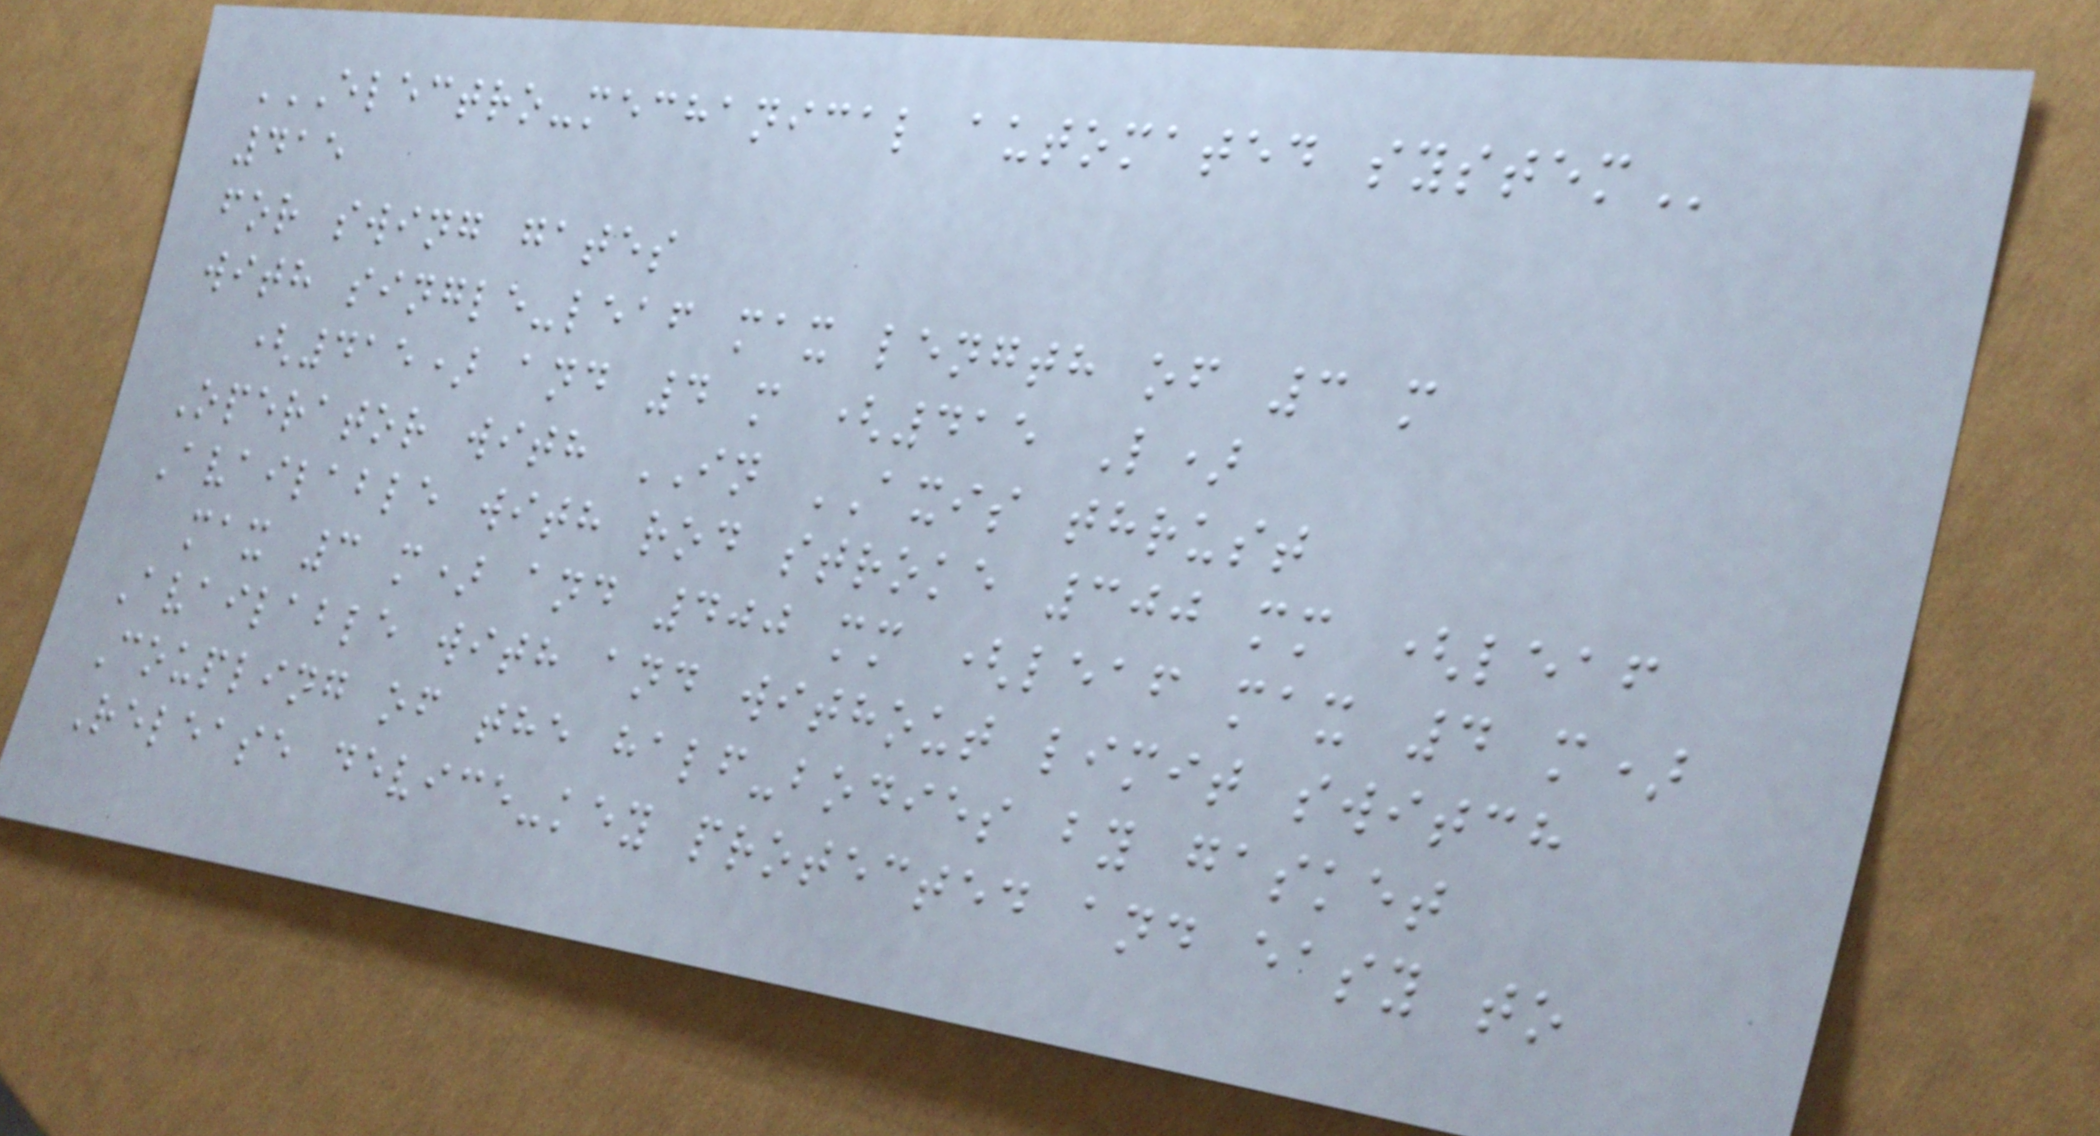ELECTRO-MECHANICAL AUTOMATED SYSTEM
415
for swing gates
with single-leaf max length of 3 m
(415) and 4 m (415 L)
Operator with IN AXIS thrust
Available with rod stroke 300 mm (leaf
max 3 m) and 400 mm (leaf max 4 m)
Available with and without limit switch
Coupling of the half-bodies by gasket
Release device-key protected and easy to
